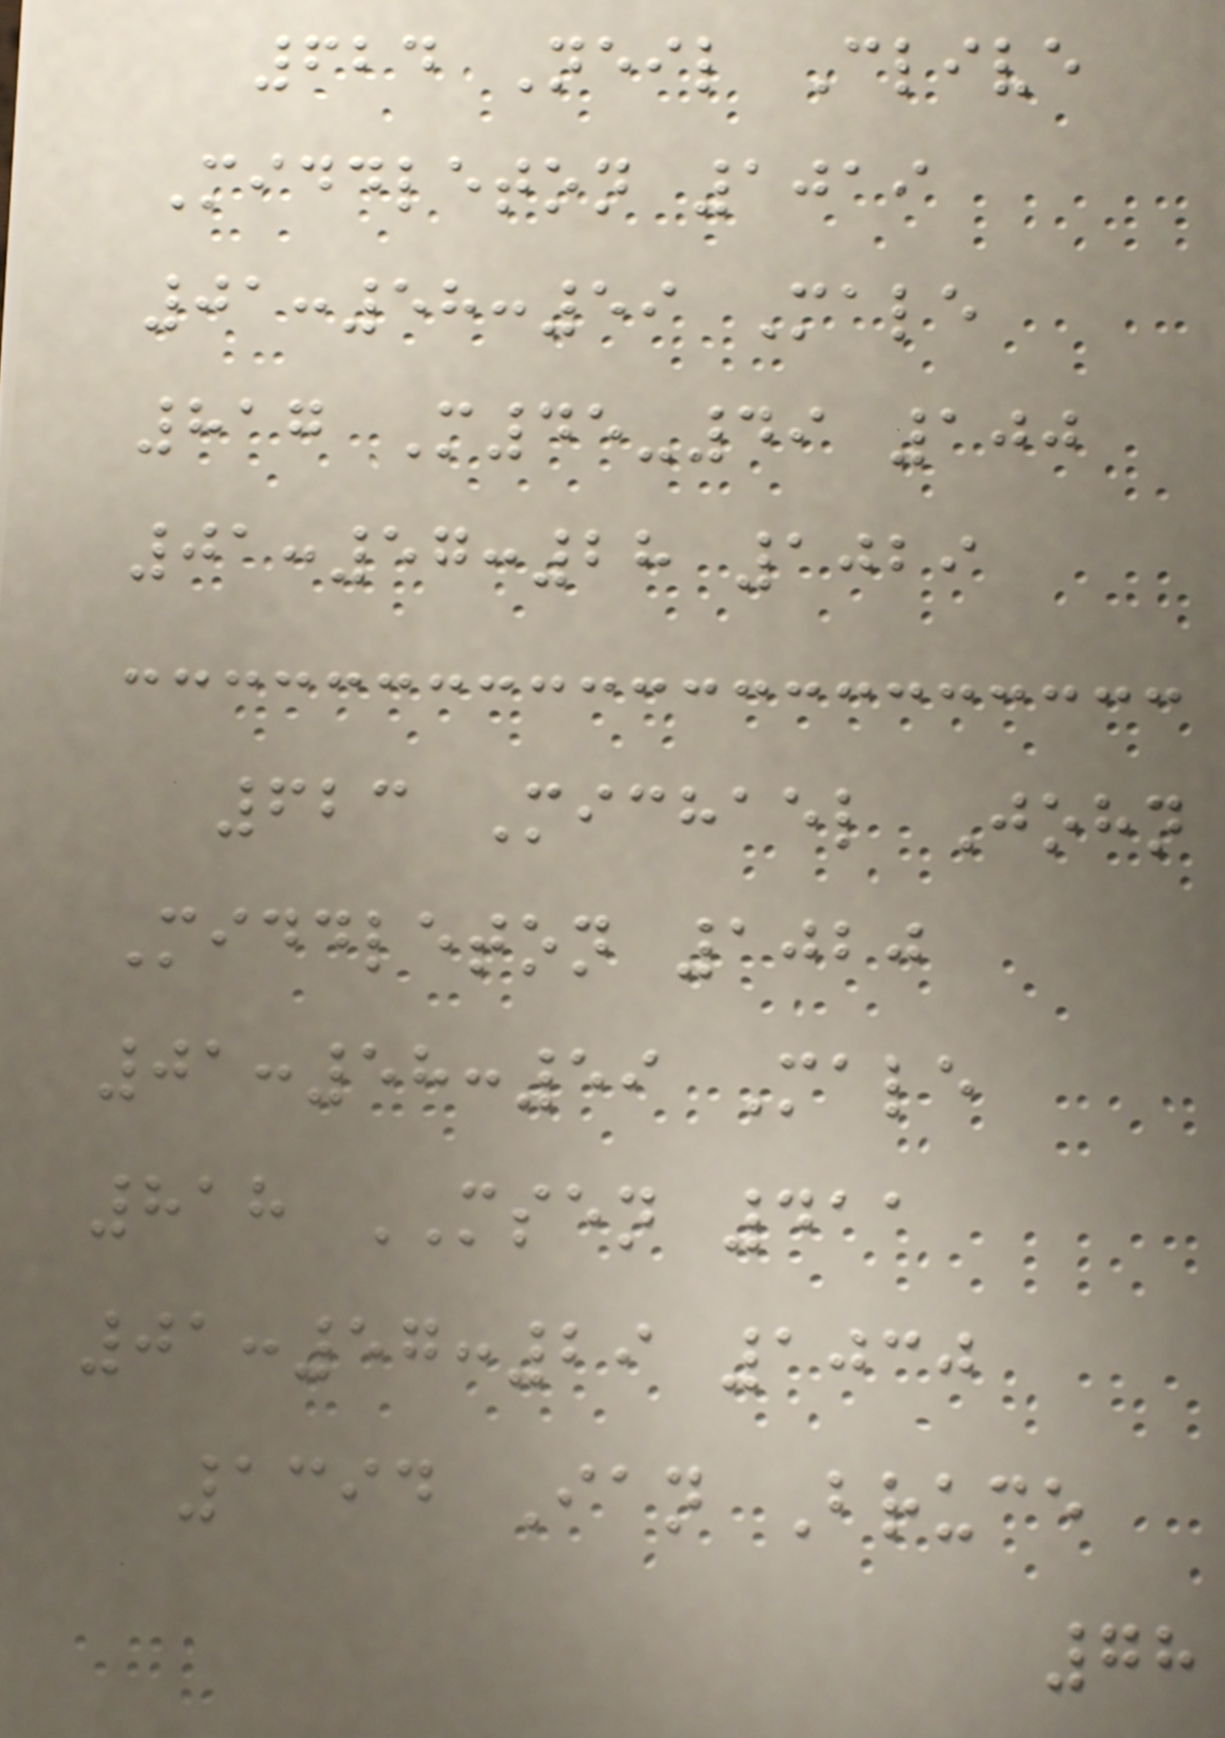624 Neil Clive
Middleton 1019
01:58:59 Male
817 M45-49 100
01:57:28 1029
623 Michael John
Middleton 1020
01:58:59 Male
818 MSEN 411
01:57:29 1030
1394 Ian Bruce
78
